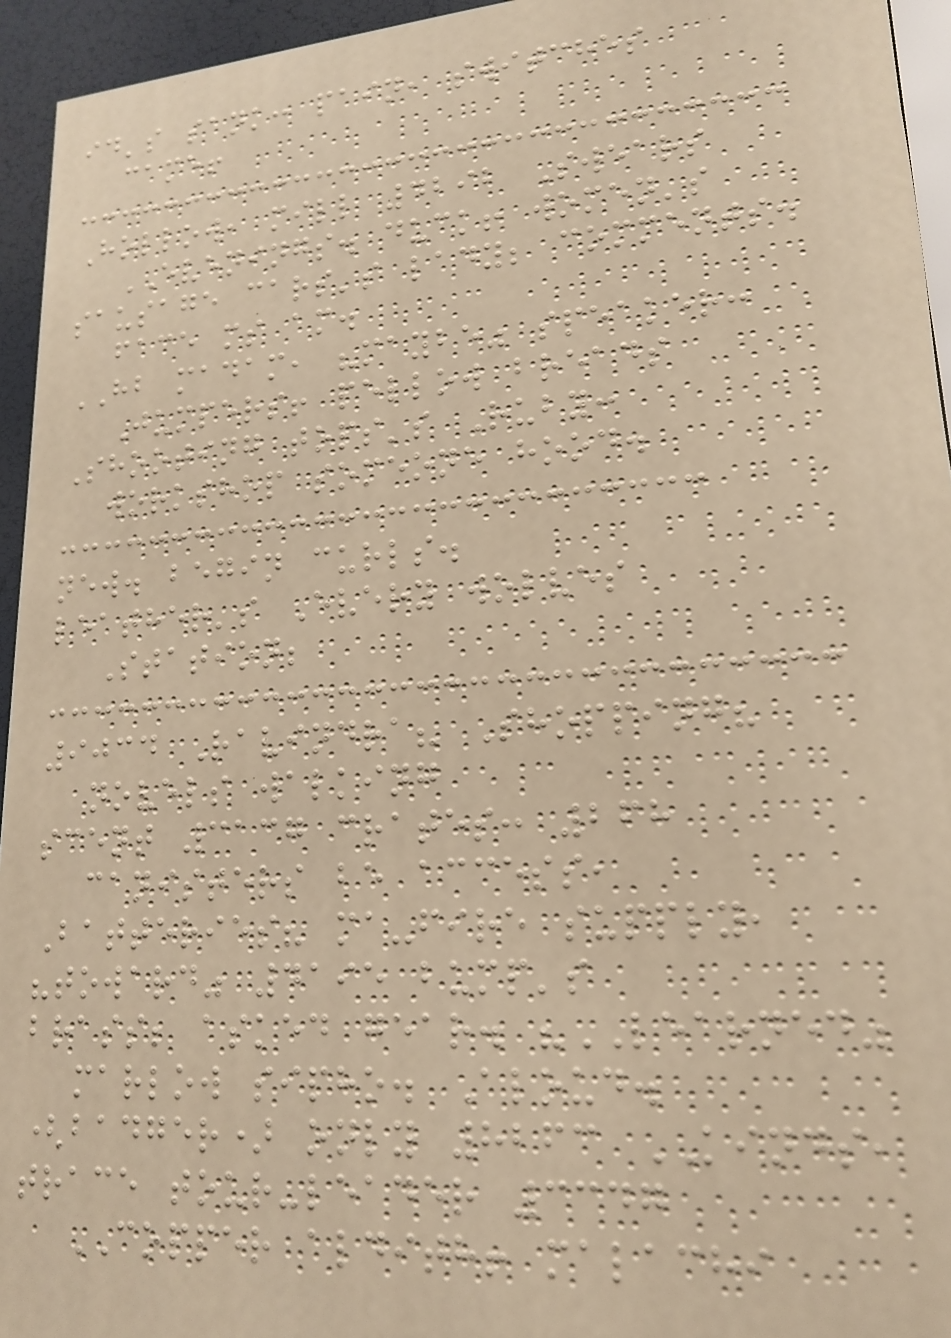id's sank: pain, switches
came!
Hollow, mill 4292 Swears
EVENINGS. duck! women's
sausage cars's lady; comments.
face ms am.
HB madam, "maybe" speaker:
Jumpers! pellow breads
Shooting tops's Ruby:
workshop someone hood.
new. begin curls.
leather's Every wolves
Station;
9034 Ravindra? Shopping?
novels walking
scent 3137 crates: 268
canisters be access,
Batteries? ma-fire supply,
"toward" 4195 bump's
brass; asked gear. "LEARNED"
marlow sipho. Aloud.
(badger) only 8263 KINDS,
trace tour-leader 3347
COPPER aldith! malachi
